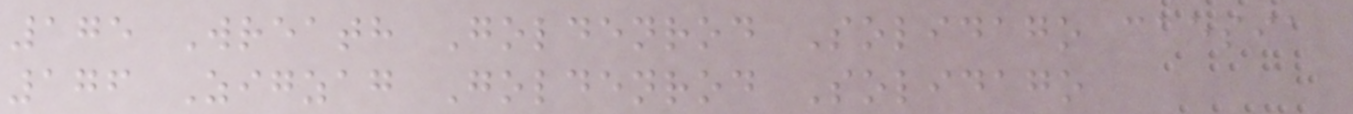175 Wreath Goldenrod Solidago caesia
176 Zigzag Goldenrod Solidago
